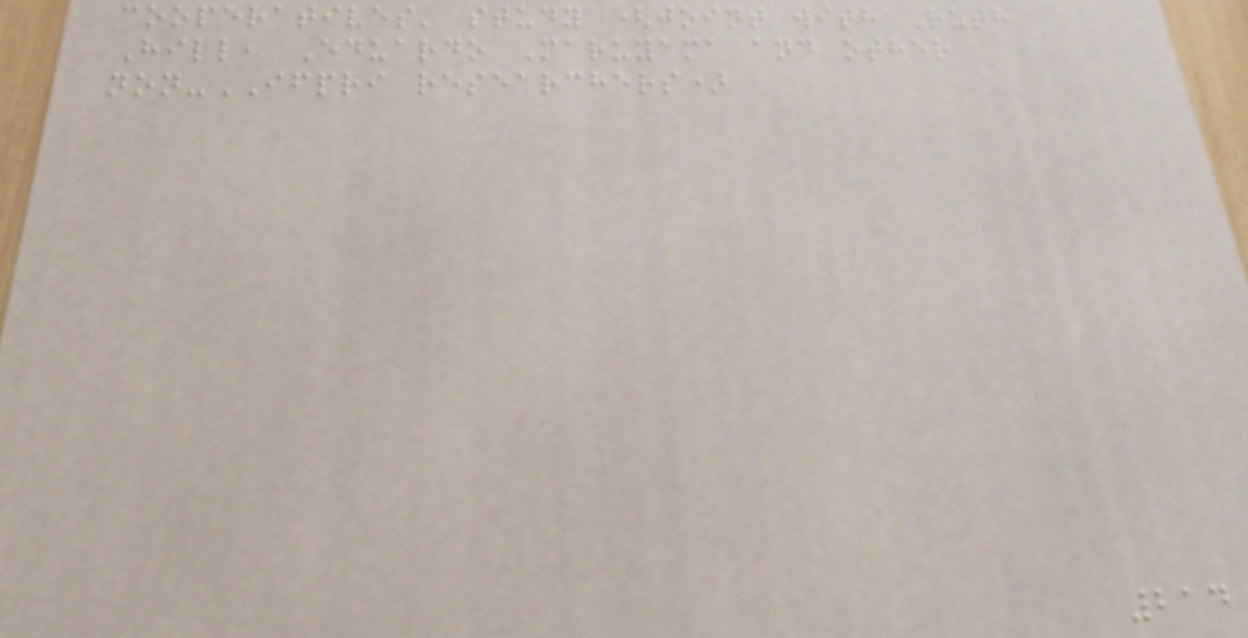cooperatives' study (joint with Ruth
Hill, Eduardo Maruyama and other
non-IFPRI researchers)
214
